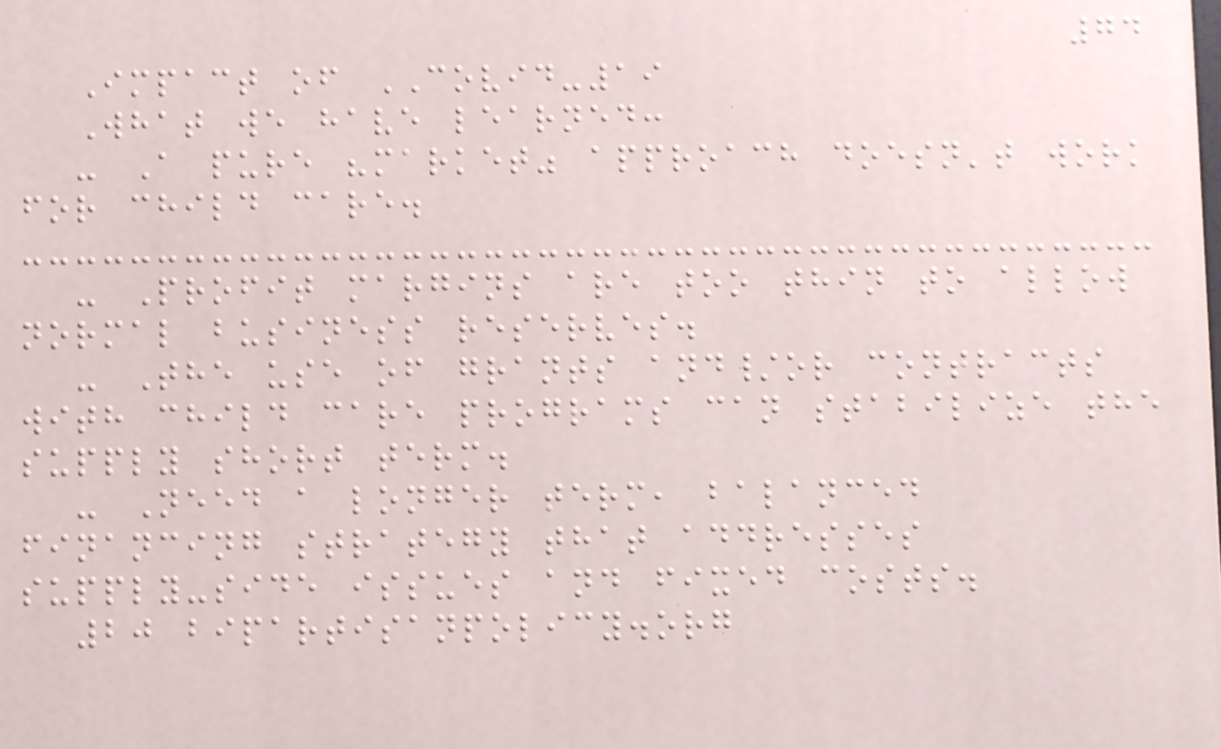74
Impact of COVID-19
What we have learned:
- A pure "market" approach doesn't work
for child care.
- Profit margins are too thin to allow
normal business reserves.
- The use of grants and/or contracts
with child care programs can stabilize the
supply short term.
- Need a longer term, balanced
financing strategy that addresses
supply-side issues and fixed costs.
20 bipartisanpolicy.org
